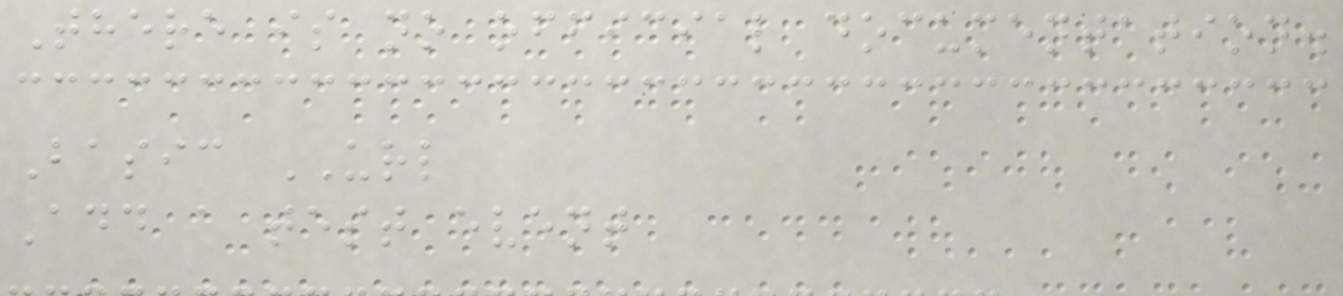There is no official documentation.
Basic URL
Add a test event
